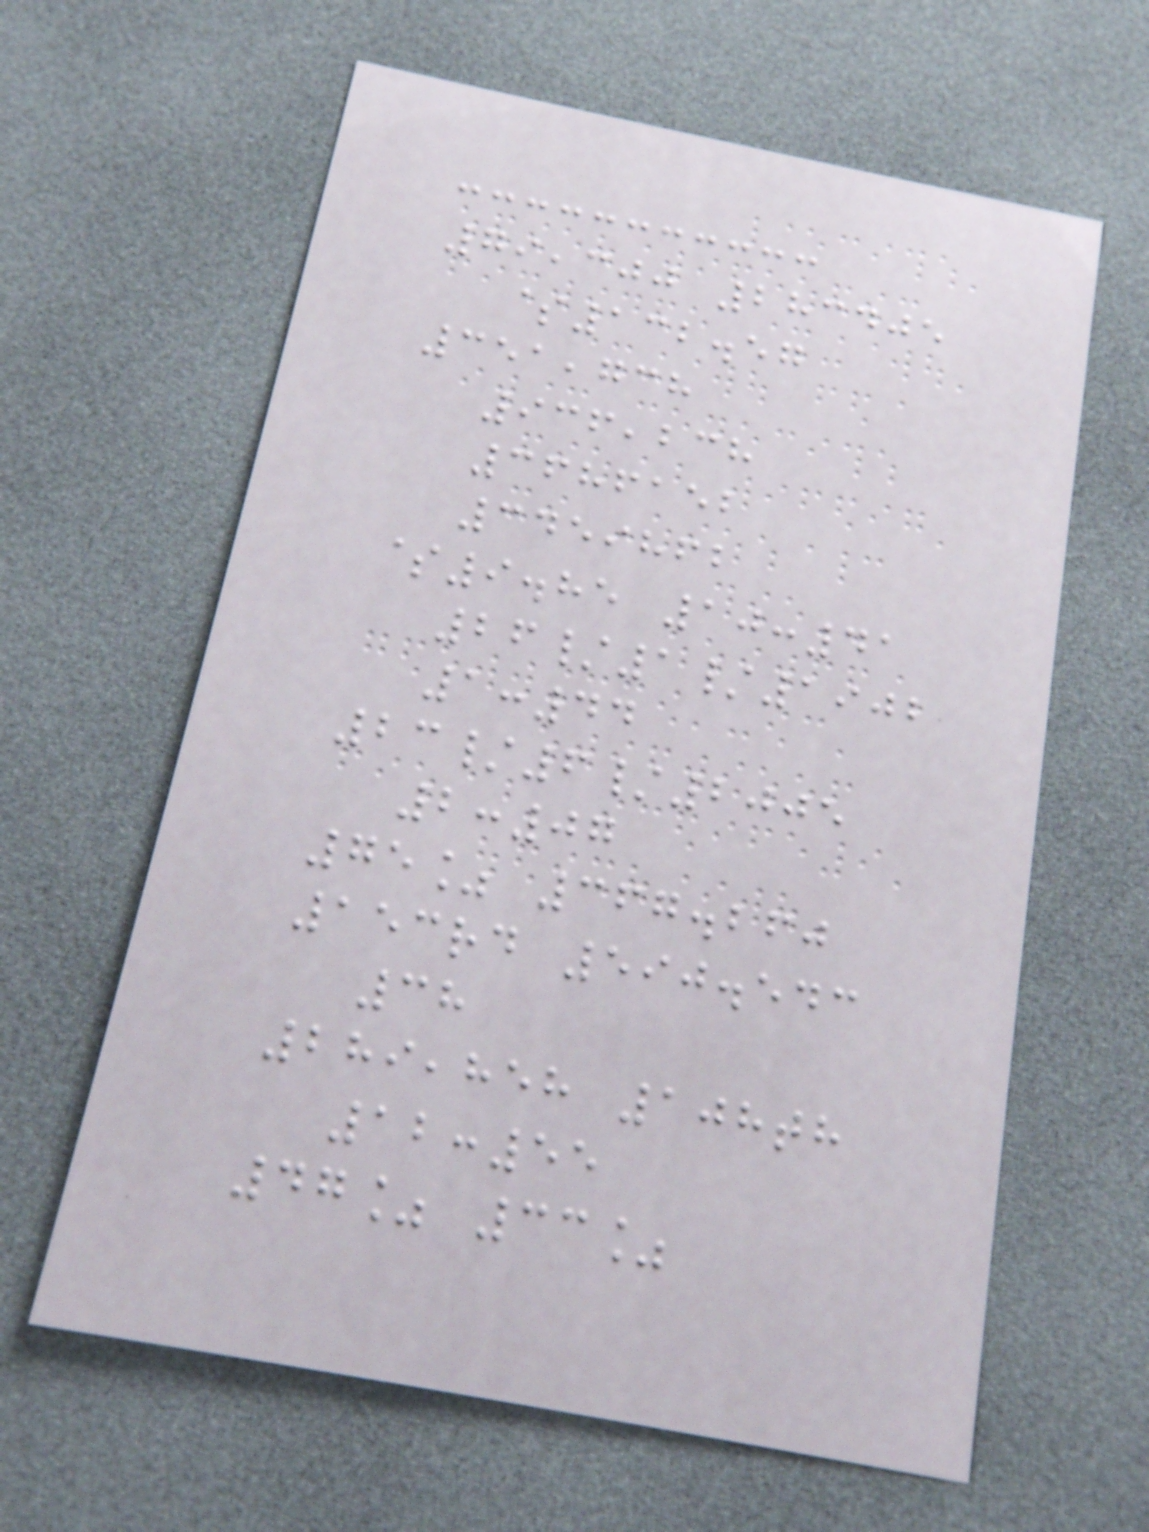79,300 283405
$132.57
351,738
936,238
3686152
3459862
$9.85 10:41
26/1/1902
1:44
23/6/2005
2:07
75% 367.260
153rd 590.543
38
289,858 108th
12:55
47% 33%
